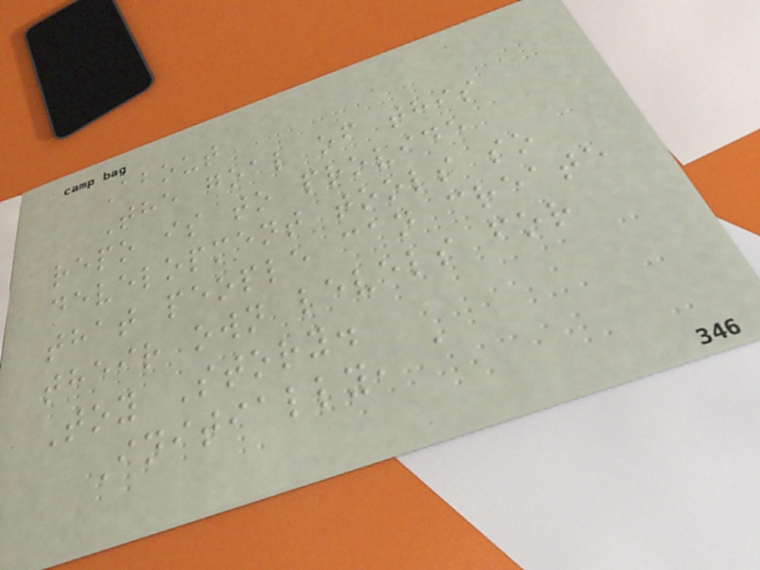About
The goal of this
repo is to provide
development tools so
that people can create
their own levels for
Toy Story.
Initially, a
